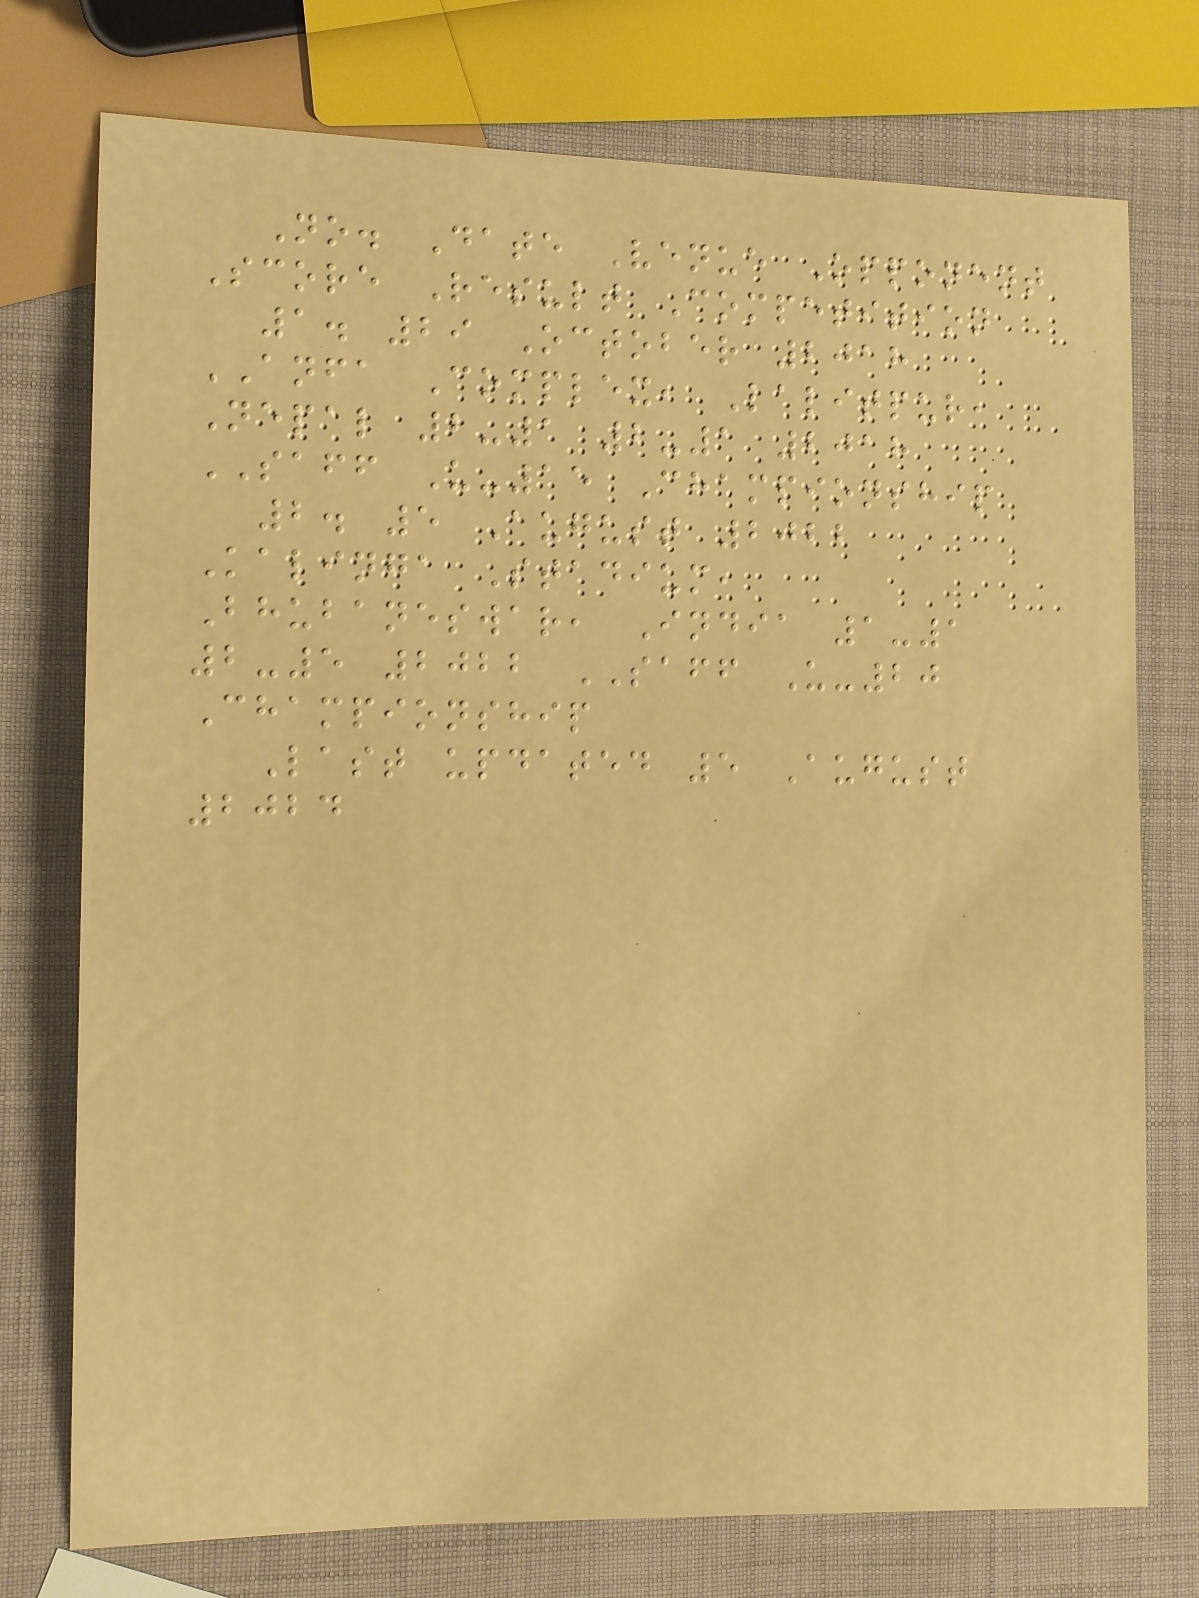No. Date Venue Opponent
Score Result Competition
1. 29 October 2018
ANFA Complex, Lalitpur,
Nepal 2-1 2-1 2018
SAFF U-15 Championship
2. 5 August 2022
Kalinga Stadium,
Bhubaneswar, India 1-1
2-5 2022 SAFF U-20
Championship
Last updated 5 August
2024
